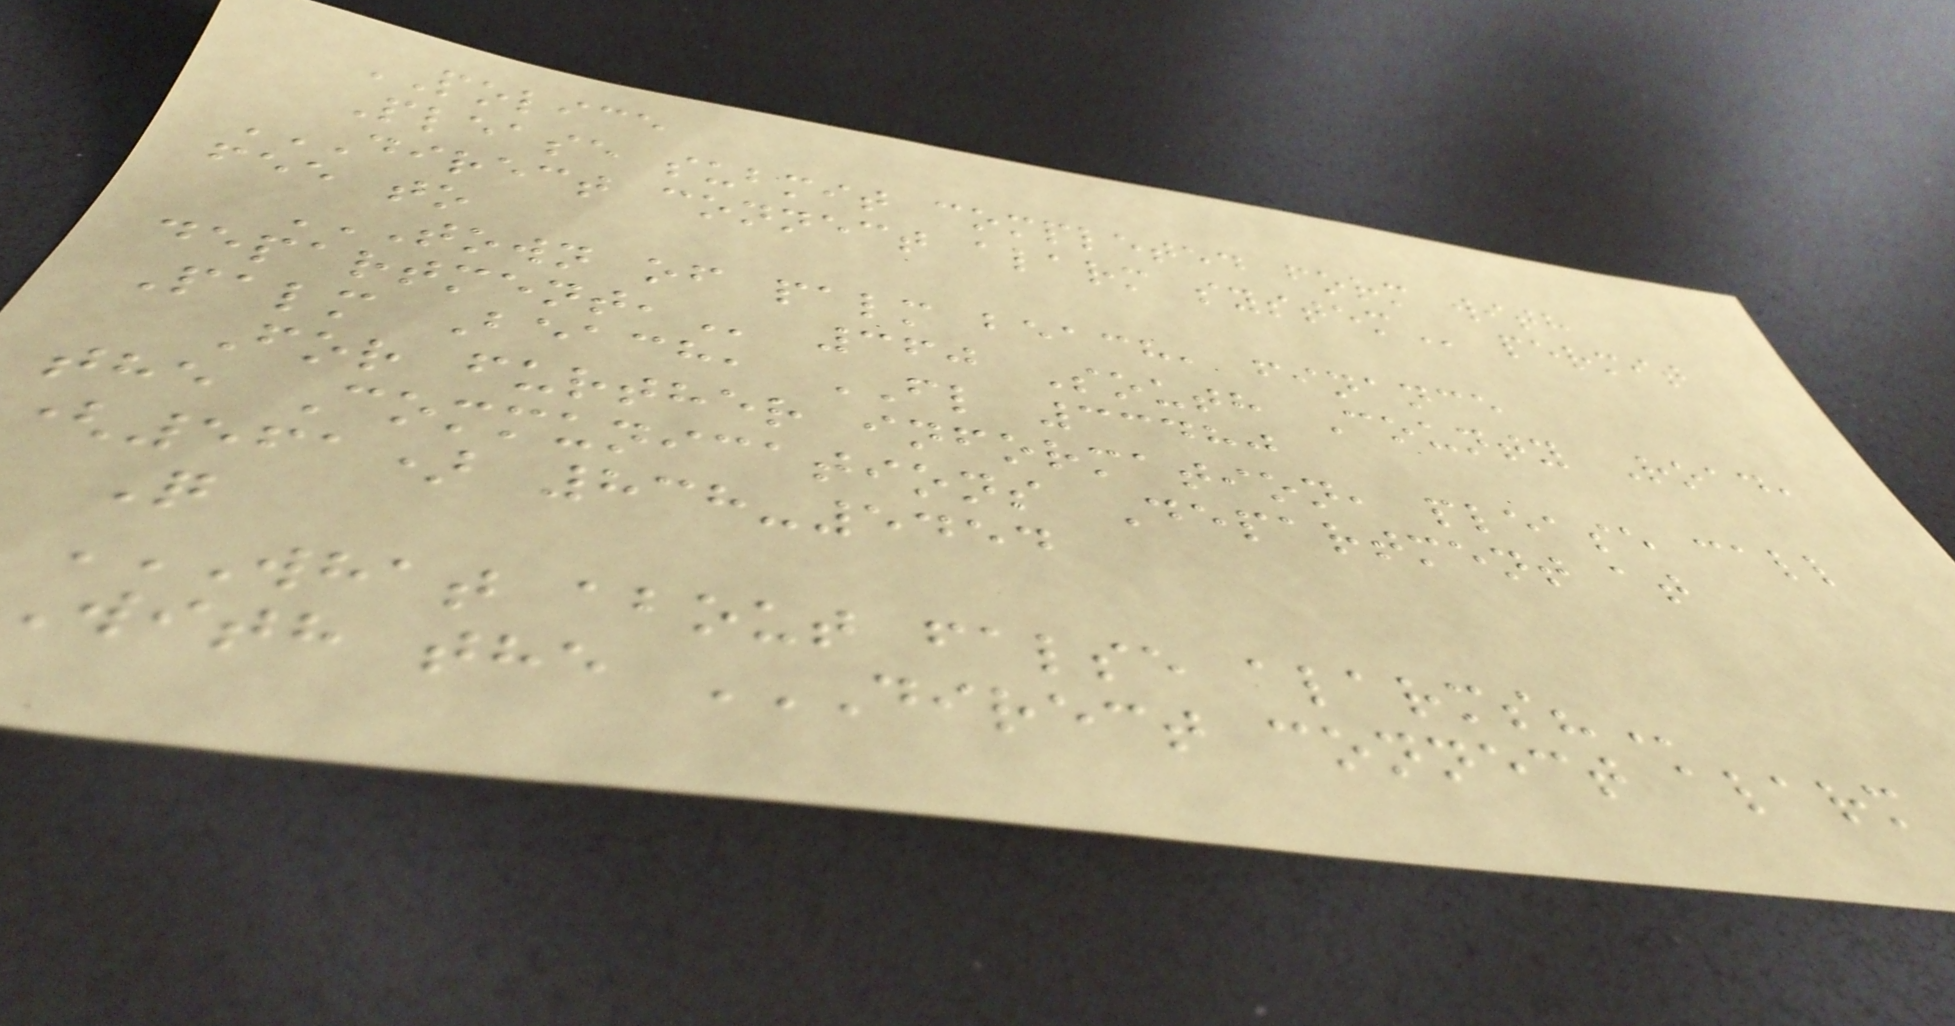POLICE
Please submit completed form with
DIRECT CONNECT ALARM SYSTEM permit
fee to
TOWN OF PALM BEACH, FINANCE
DEPARTMENT, 360 South County Road,
Palm Beach, FL 33480
For further information, please call
the Communications Department at
(561) 838-5454
Q
WHAT ABOUT FALSE ALARMS?
With the DIRECT CONNECT ALARM
